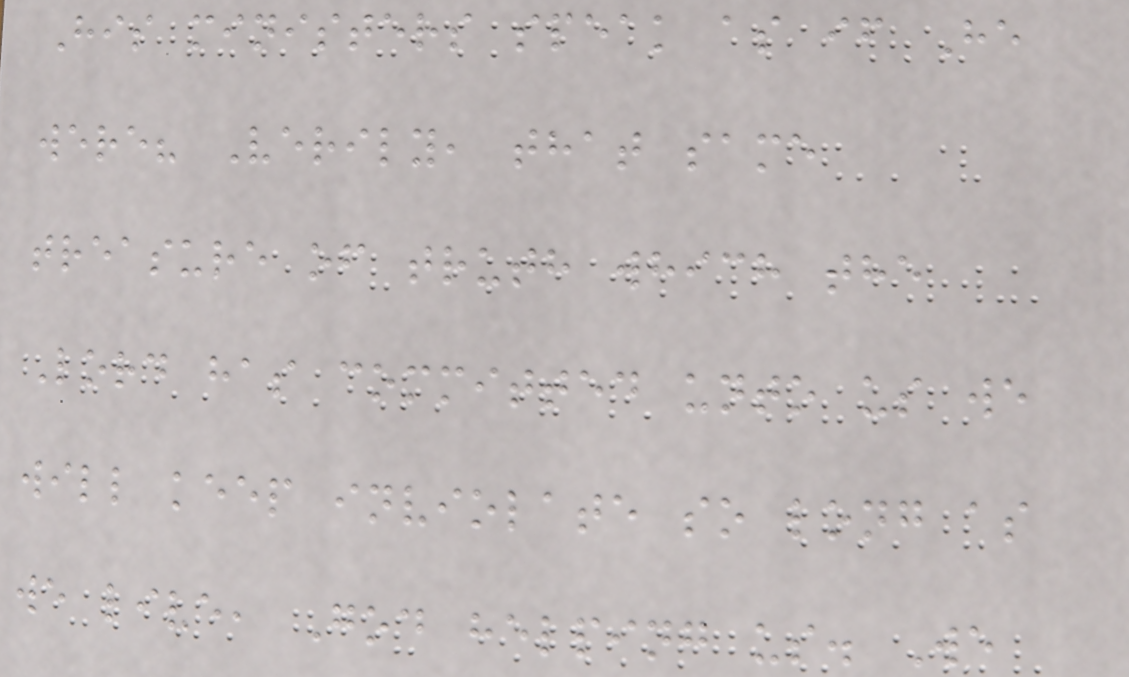His ministers speak as if He
were? Verily, that same
treasure of truth which the
Lord has committed unto us we
will keep inviolate so long as
we live, God helping us. We
